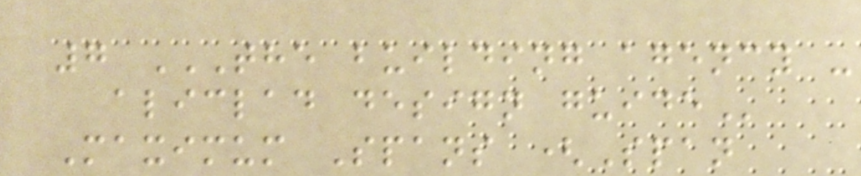7 THE BUILDING AGENCY -
ALICLAD DESIGN GUIDE
Maximum Spans (Span
